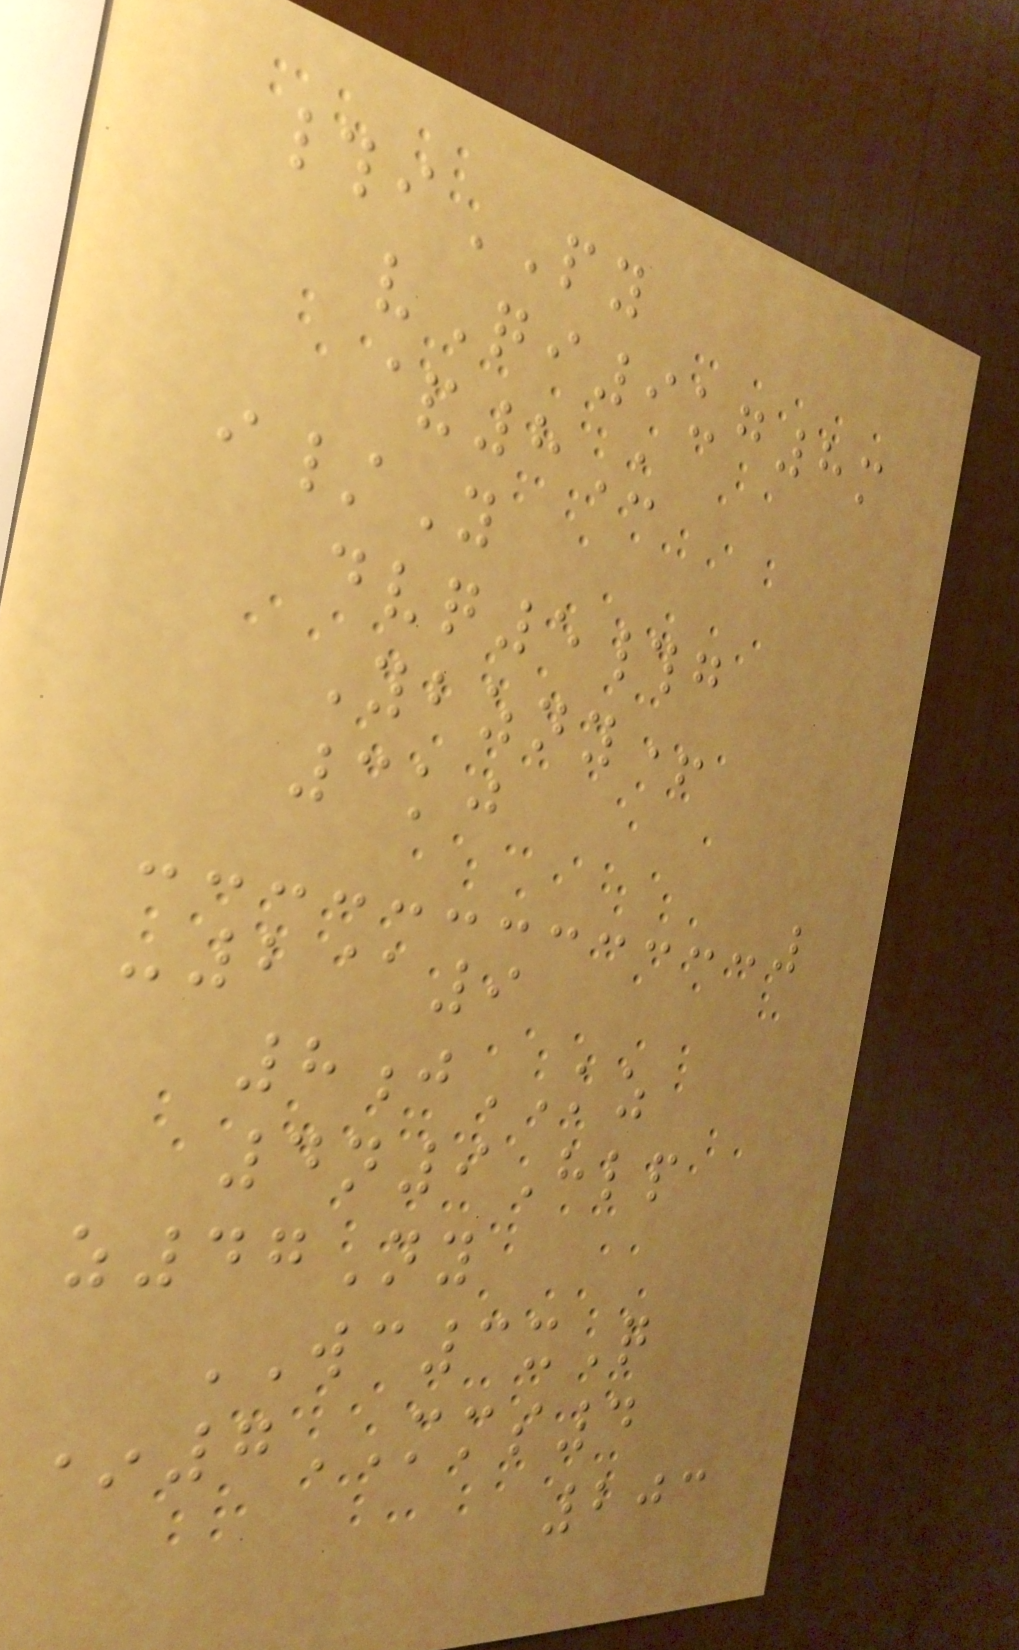#iPY
vQi9ug8m
&8U
i/Y
dvq5#g
Ybzny+
3kj
-2@9
8jKZ
4n9Hlp
z47Ny
WC3xQ
*7MMS4
203
